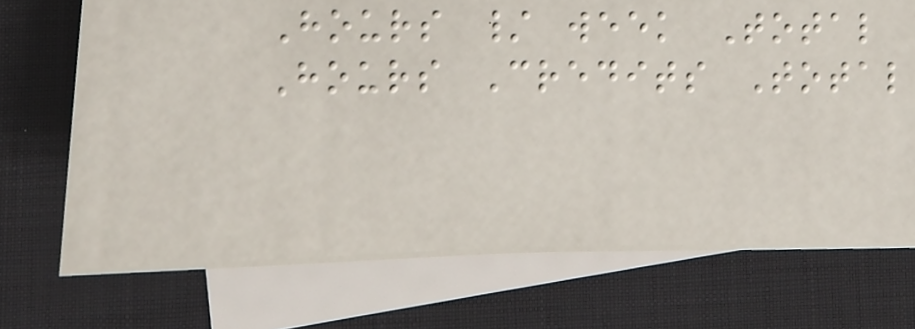Hours / week Total
Hours Credits Total
